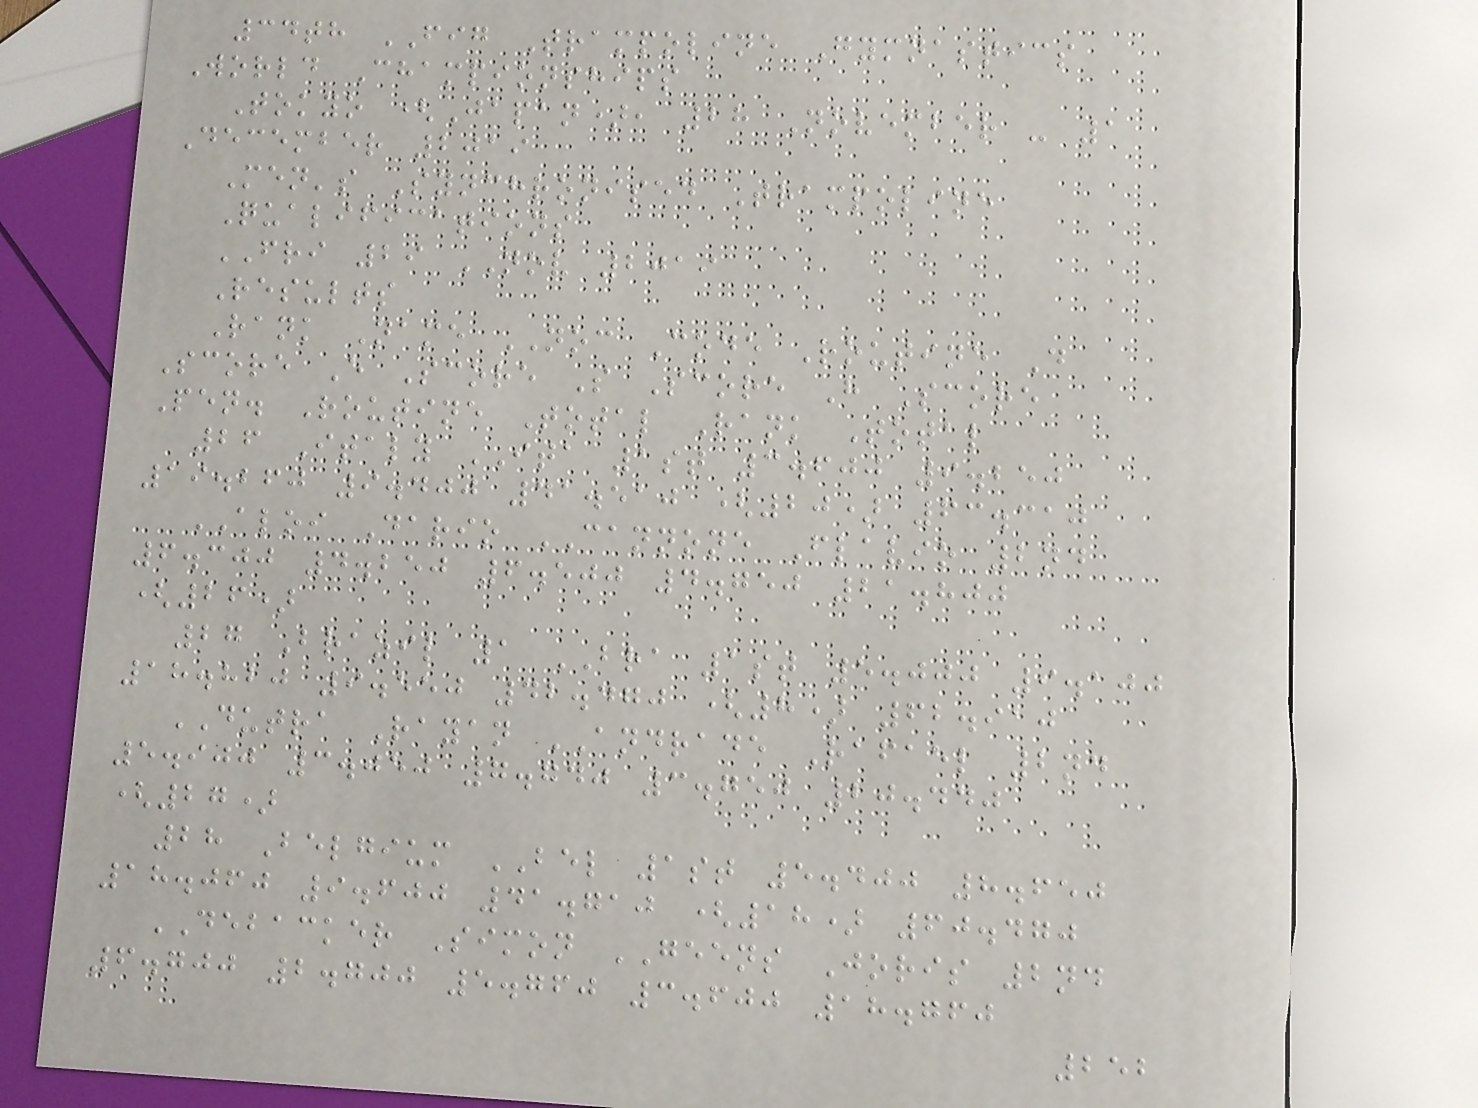34th FIG Trampoline Gymnastics
World Championships
Tokyo (Japan), 28 November - 1
December 2019
Men's Synchronised Trampoline
Qualifications
FRI 29 NOV 2019
Results
Rank Name NOC Code Routine D
Score E Score S Score H Score
Pen. Routine Total Rank Total
26 Italy ITA 1st 3.600 9.250
19.260 9.400 41.510 (20) 63.310
ALOI Dario CANNONE Flavio 2nd
6.300 4.250 6.500 4.750 21.800
(26)
27 Brazil 1 BRA 1st 5.000 9.100
18.820 9.550 42.470 (8) 62.910
DUTRA Rayan ANDRADE Rafael 2nd
5.900 3.050 7.740 3.750 20.440
(27)
28 Belgium BEL 1st 5.400 8.650
18.060 9.600 41.710 (18) 60.470
DEBACKER Simon GEENS Joris 2nd
6.700 2.700 5.760 3.600 18.760
252
